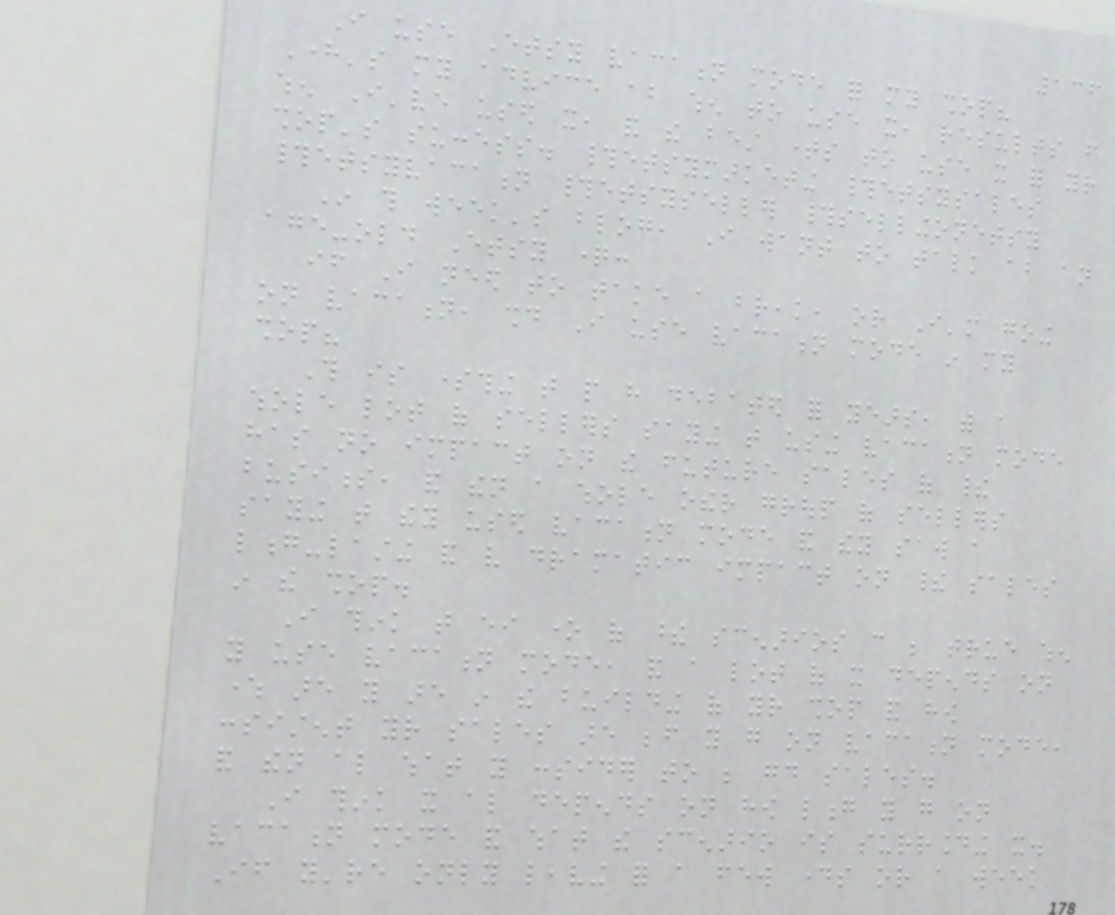136
I use Etsy vacation mode for my shop?
Here's my advice about when to use it, results from
when I've used it, and the best times to use it for your
shop's success. #etsymarketing #etsysales
#etsyvacation #etsyseller #sellingonetsy
In this week's blog, I want to talk about an
age-old Etsy question:
if I need to take a break, or I'm going
on vacation, should I use vacation mode in my
shop?
This is something that people have debated for years, with a
whole lot of sellers saying that using vacation mode
has no impact on the future sales of their
business, and then a whole other group of sellers
saying that they used vacation mode and they saw a
long-lasting and very dramatic impact on their sales
in the shop.
I think that either one of these scenarios can be true when
you use vacation mode, and a lot of it depends on
where are you are in the building of your shop and how
consistent your sales are before you go on vacation mode,
and then also what you consider to be good sales.
I think it also depends on how long you go on
vacation mode and what the scenario is surrounding it.
If you're only leaving for a few days or a week
